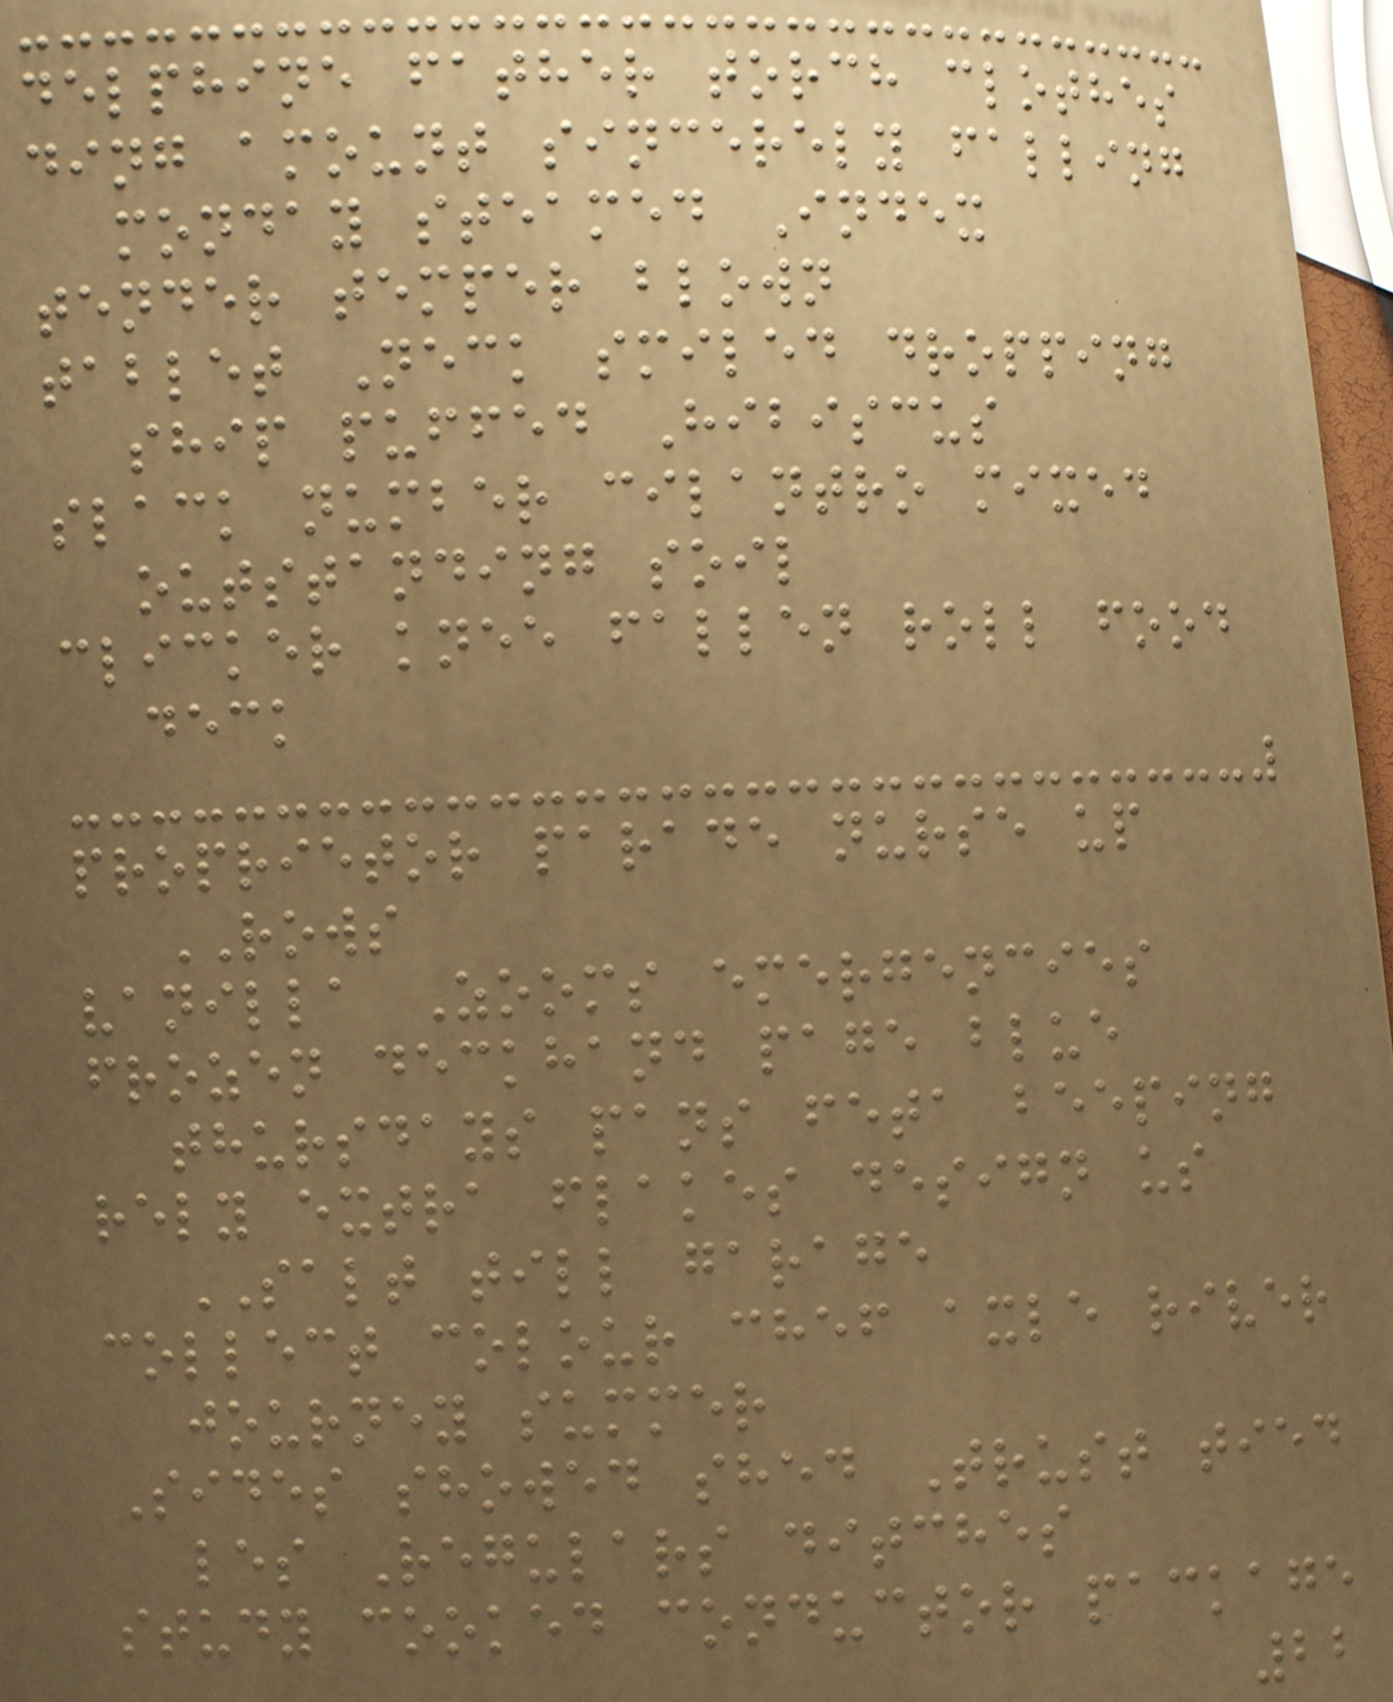delphine father torch clothes
ding amount sincerely falling
monday steamed Index
tender temper blown
tablet Neck smiled dropping
ship puffed Hibiscus
slack number cilantro mixed
outstanding soil
clicker knee fallen roll food
deck
proprietor parade nurse up
ROWS
vanilla Zooms emergencies
frozen deckhand page blue
thursdays pans feta beeping
rely extra flakes design us
SALT till garage
collect colour chef axle river
journey summer
Sides showed shed Trust tied
les Regulars ditches
study cooked conductor package
22
